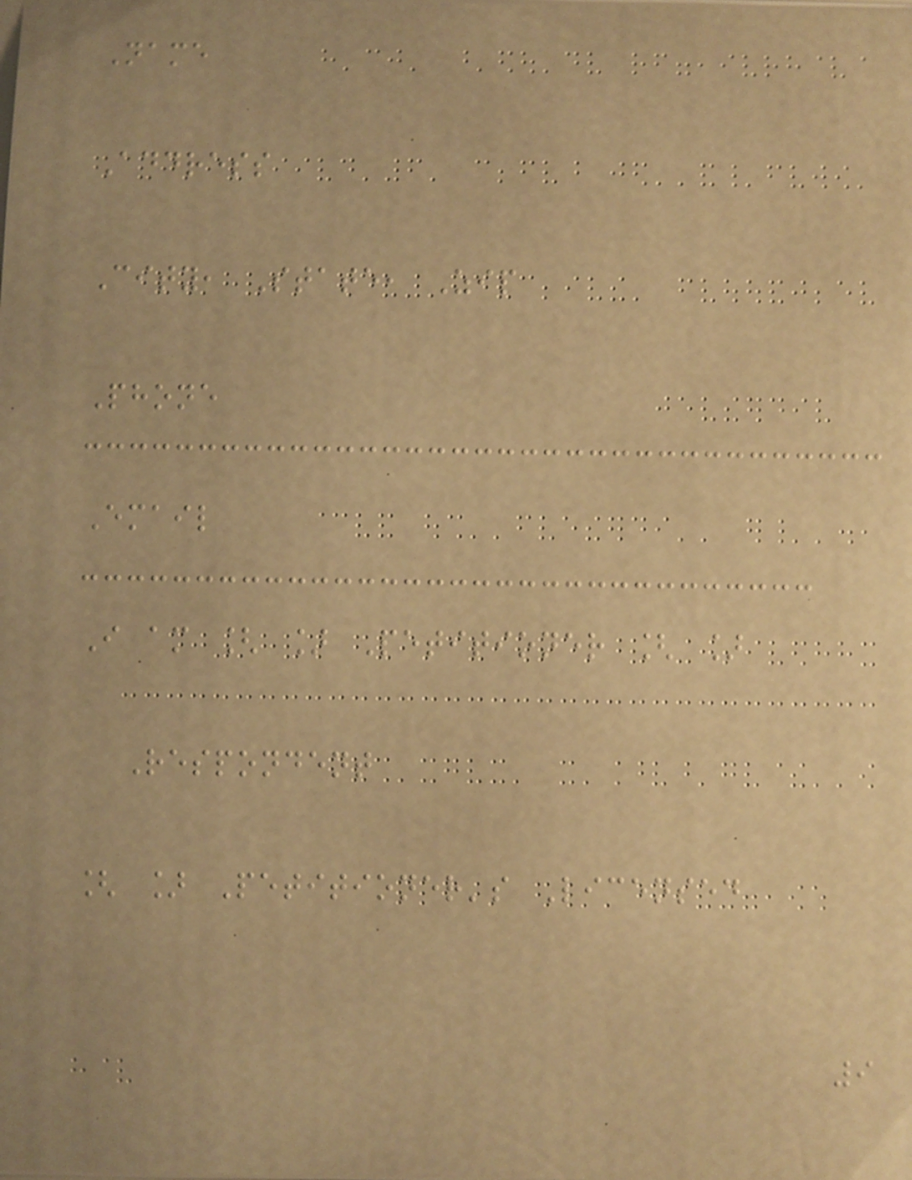Name
Address
City, State, Zip
Phone
Email
I am [ ] Petitioner [ ]
Respondent
[ ] Petitioner's Licensed
9
